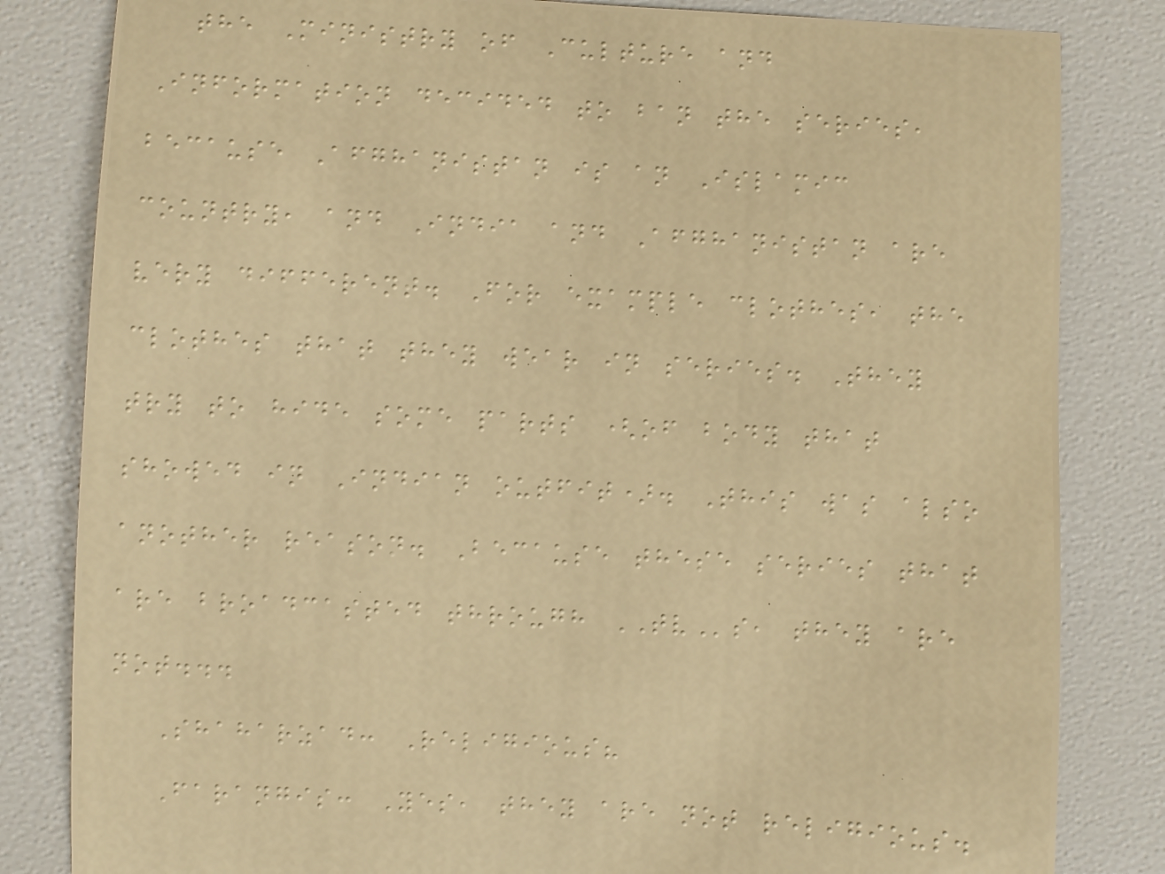the Ministry of Culture and
Information decided to ban the series,
because Afghanistan is an Islamic
country, and India and Afghanistan are
very different. For example clothes, the
clothes that they wear in series. They
try to hide some parts (of body that
showed in Indian outfit). This was also
another reason. Because these series that
are broadcasted through TVs, they are
not...
Shaharzad: Religious?
Farangis: Yes, they are not religious.
